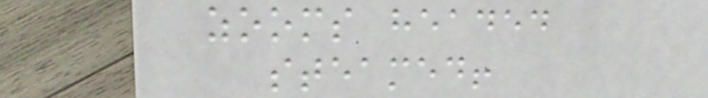zooms headed
steamed!
